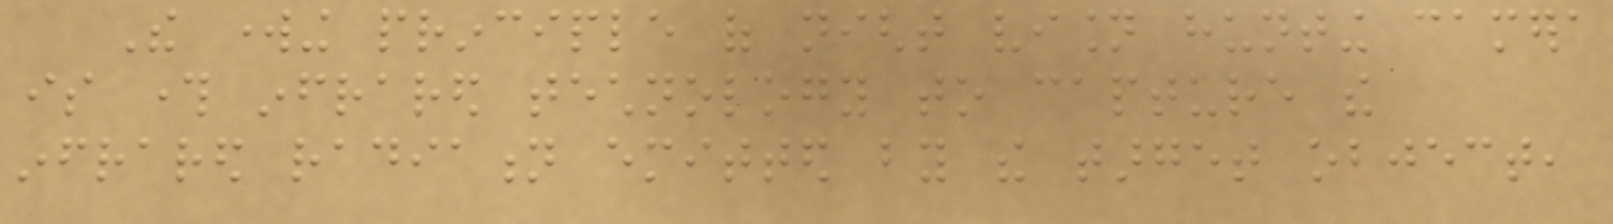The working principle of night vision hunting camera
is through infrared technology to capture the
infrared radiation emitted by the target object,
